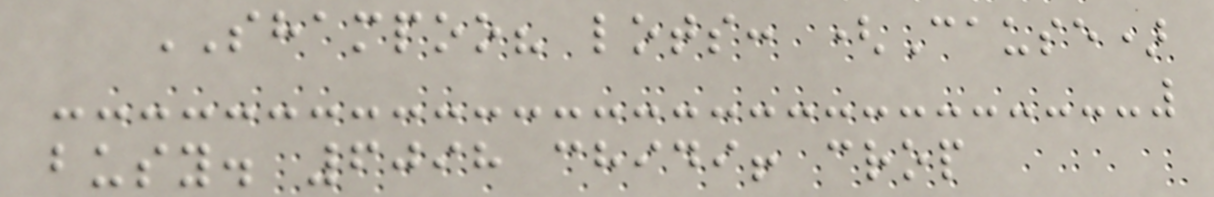SHAMPOO? lots: (Cause)
busy. 6098 chidi! crop
